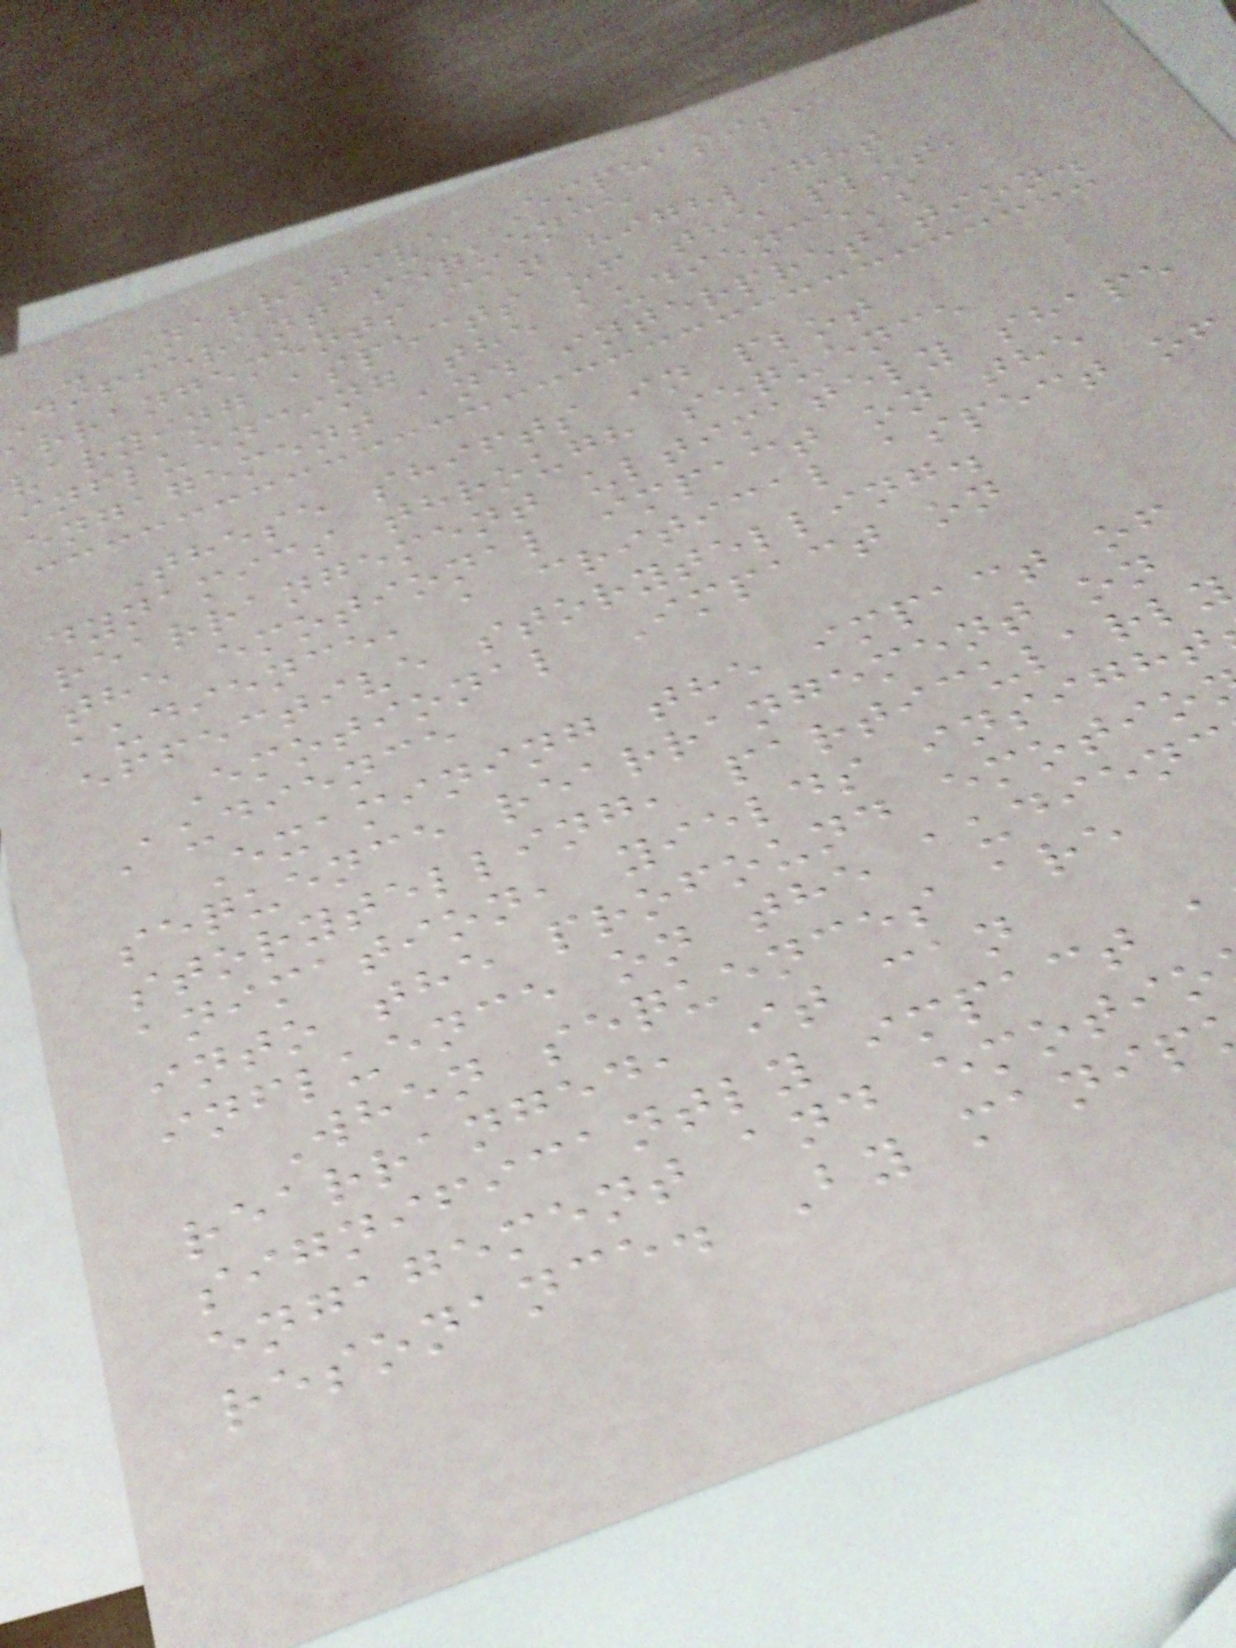- Narrative Emphasis:
different sequence
arrangements can highlight
varying aspects of the plot,
influencing the audience's
engagement and interpretation.
These shifts in plot
dynamics through sequence
rearrangement ultimately shape
the emotional impact on the
audience, a critical aspect of
effective storytelling.
Emotional Impact on
Audience
Examining the impact of
sequence rearrangement on
storytelling, particularly
animation, yields insight
into the profound emotio
influence on the audienc
When sequences are
rearranged, it can
significantly impact
engagement and emotio
resonance. By manip
